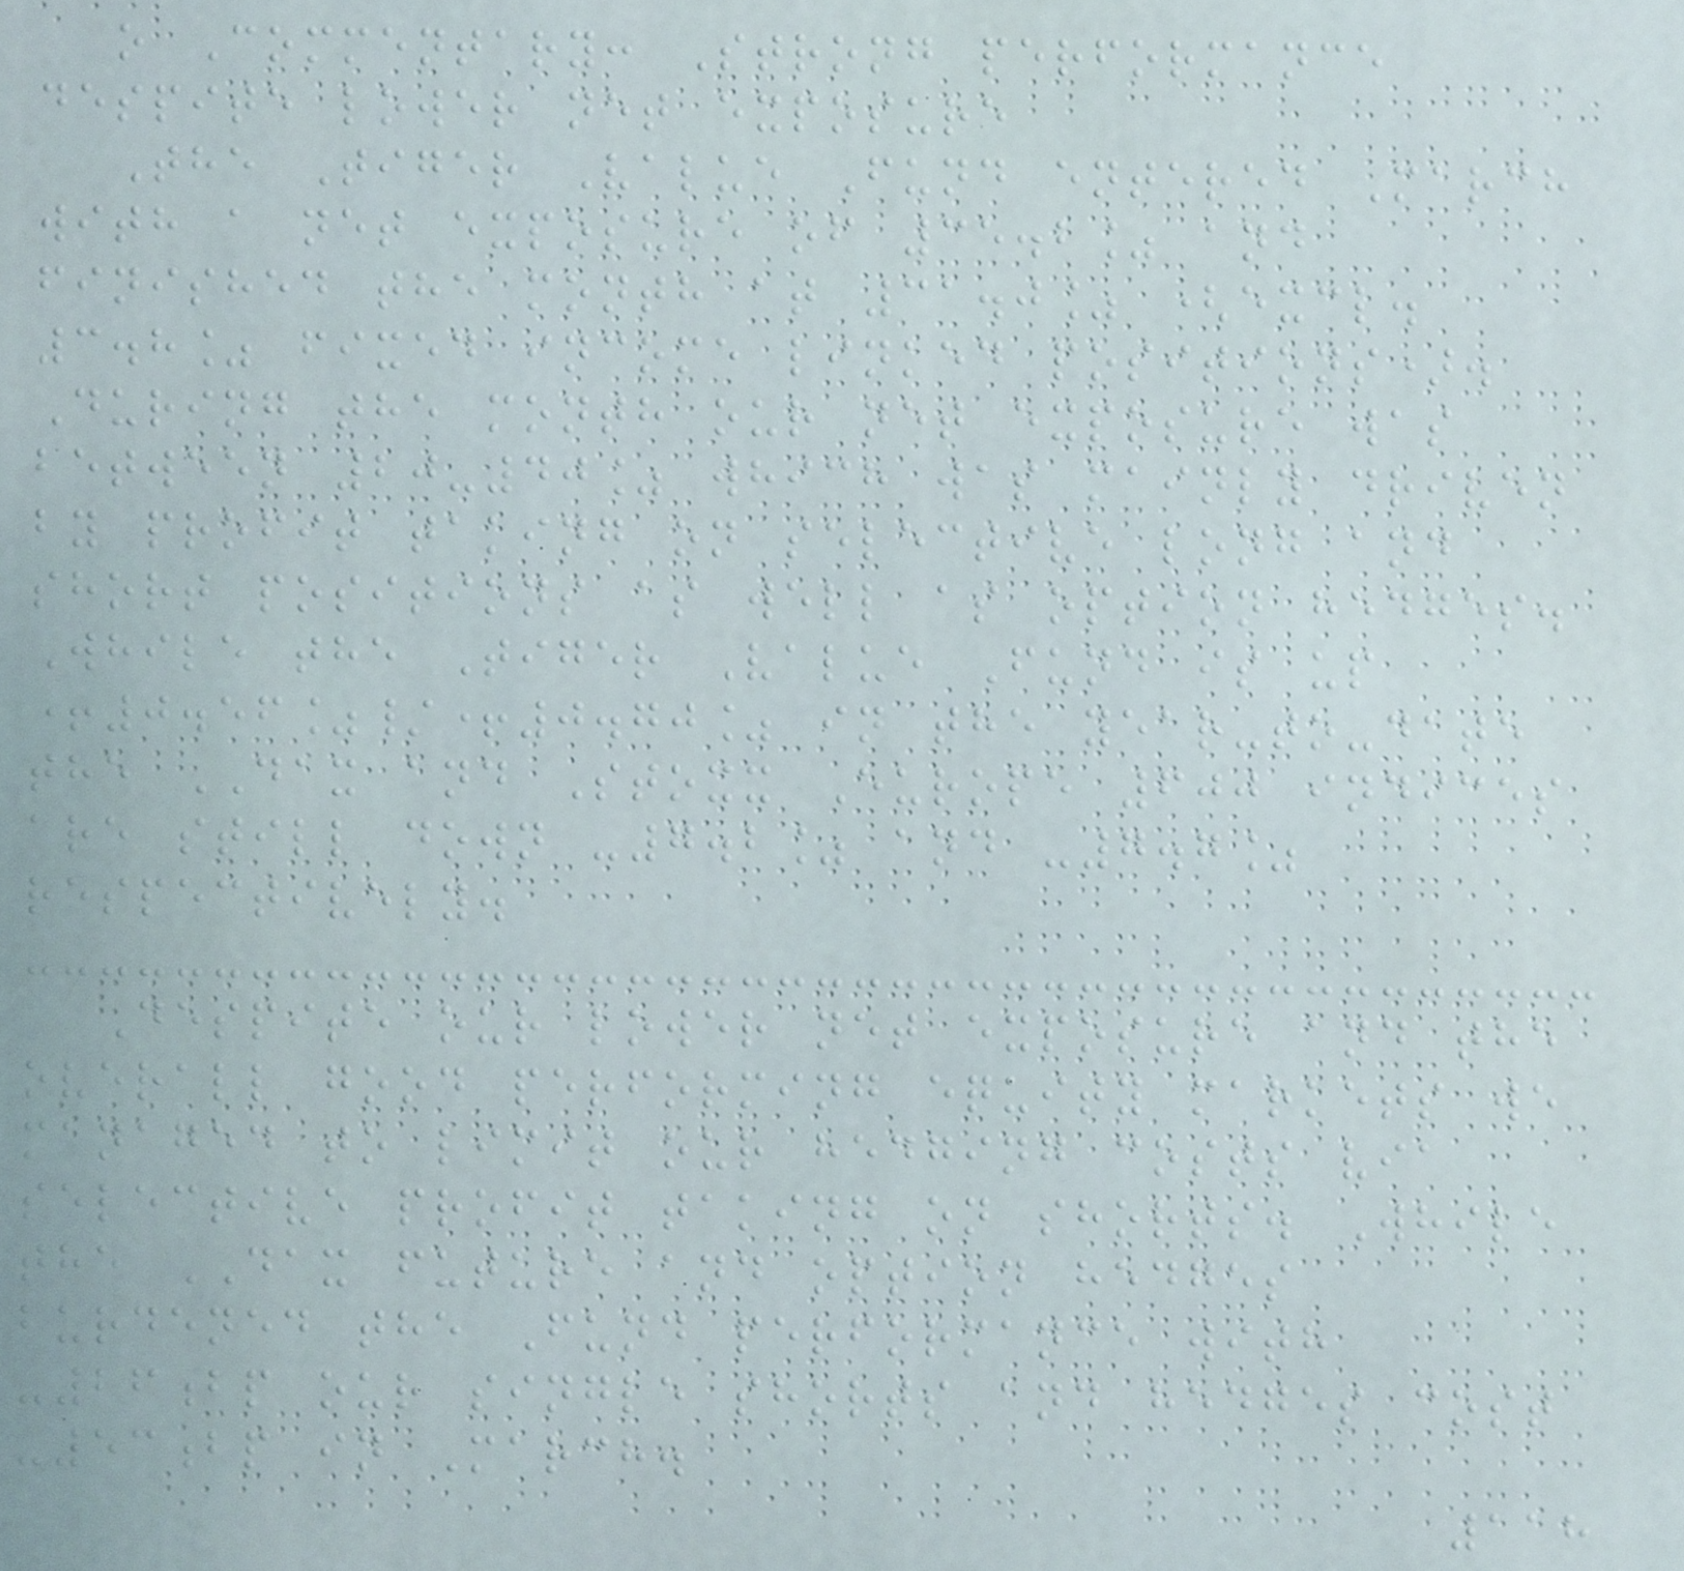o Commentary: Strong performance
despite lower net exposure
The Tiger Value Fund entered March
with a net exposure of 35.2% and
finished the month at 31.0% (excl.
3.8% fixed income linked positions).
During the month our net exposure was
between 20-40% which was mainly driven
by profit taking on selective long and
short positions as well as option hedges.
While the Tiger Value Fund is up
+0.56%/+0.70% in the year-to-date
the DAX and Stoxx Europe 600 indices
are still down -7.2% and -7.7%
respectively.
Despite our lower net exposure and the
overall good performing equity markets we
managed to limit our hedging costs via
selective profit taking on shorts. While
the DAX future and option hedges
burdened the Fund performance with
-26bp our single shorts and hedges cost
-53bp in March.
118
